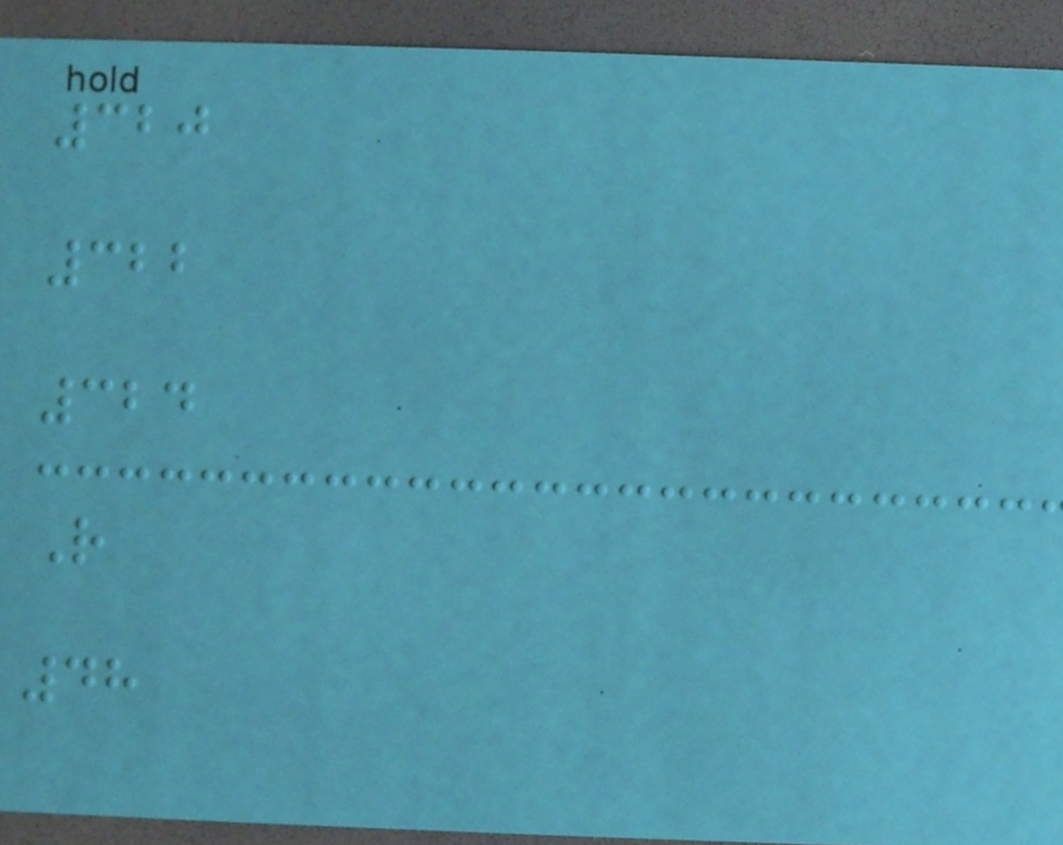320
322
324
R
48
